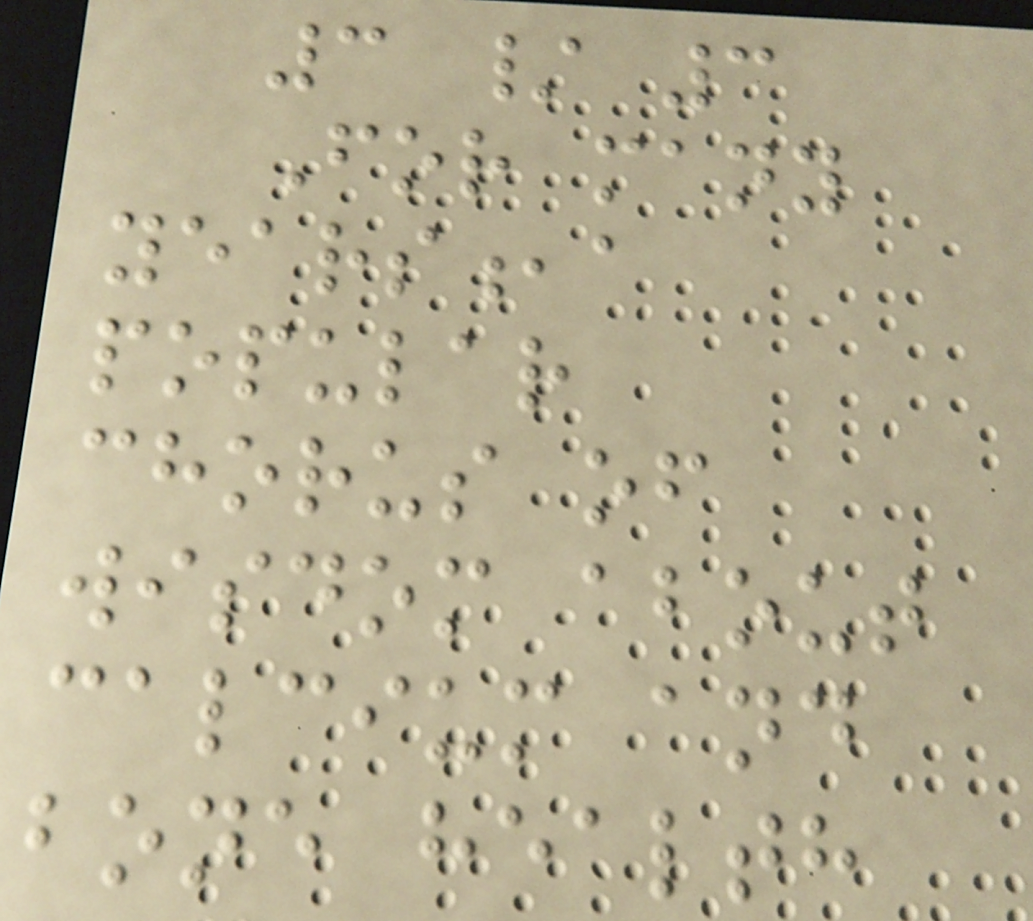3 / 3
For many
years,a
popular
chorus of
wisdom about
calcium and
bone health
